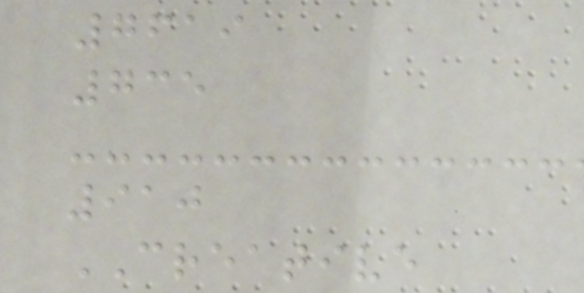7619
735
910
CREATIVE
